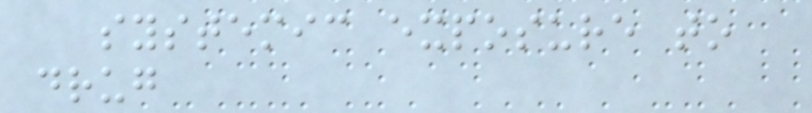systemic exposure to
drug
